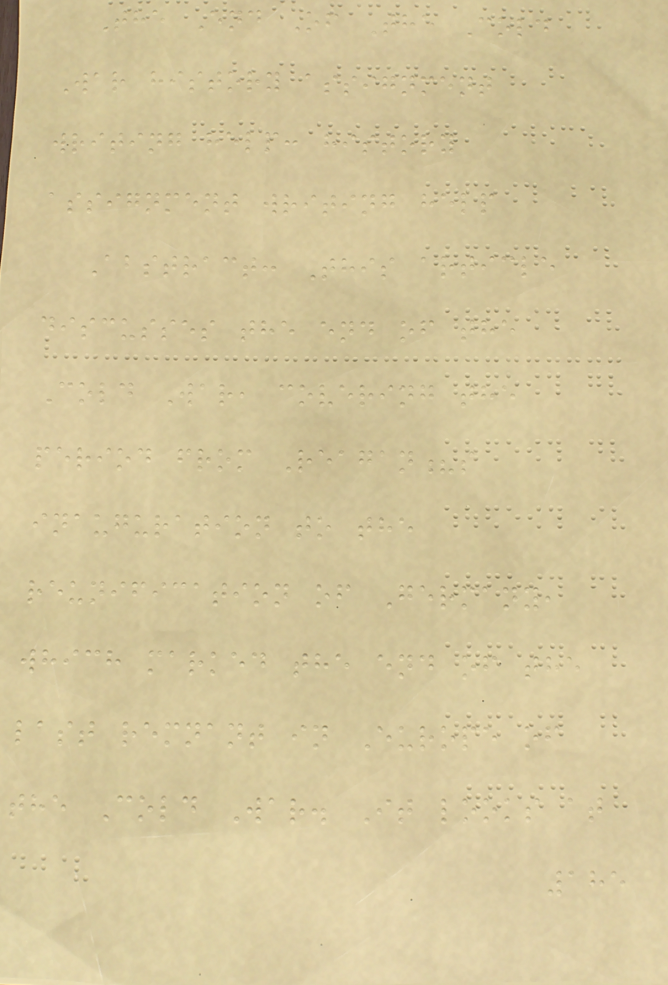The End Of The Cold
War history assignment
writing help: history
assignment writing help
Abstract: This article
discusses the end of the
Cold War, covering the
period from Reagan?s
inauguration to the
reunification of Germany,
which marked the end of the
last remnant in Europe of
the Cold War. It looks at
185
